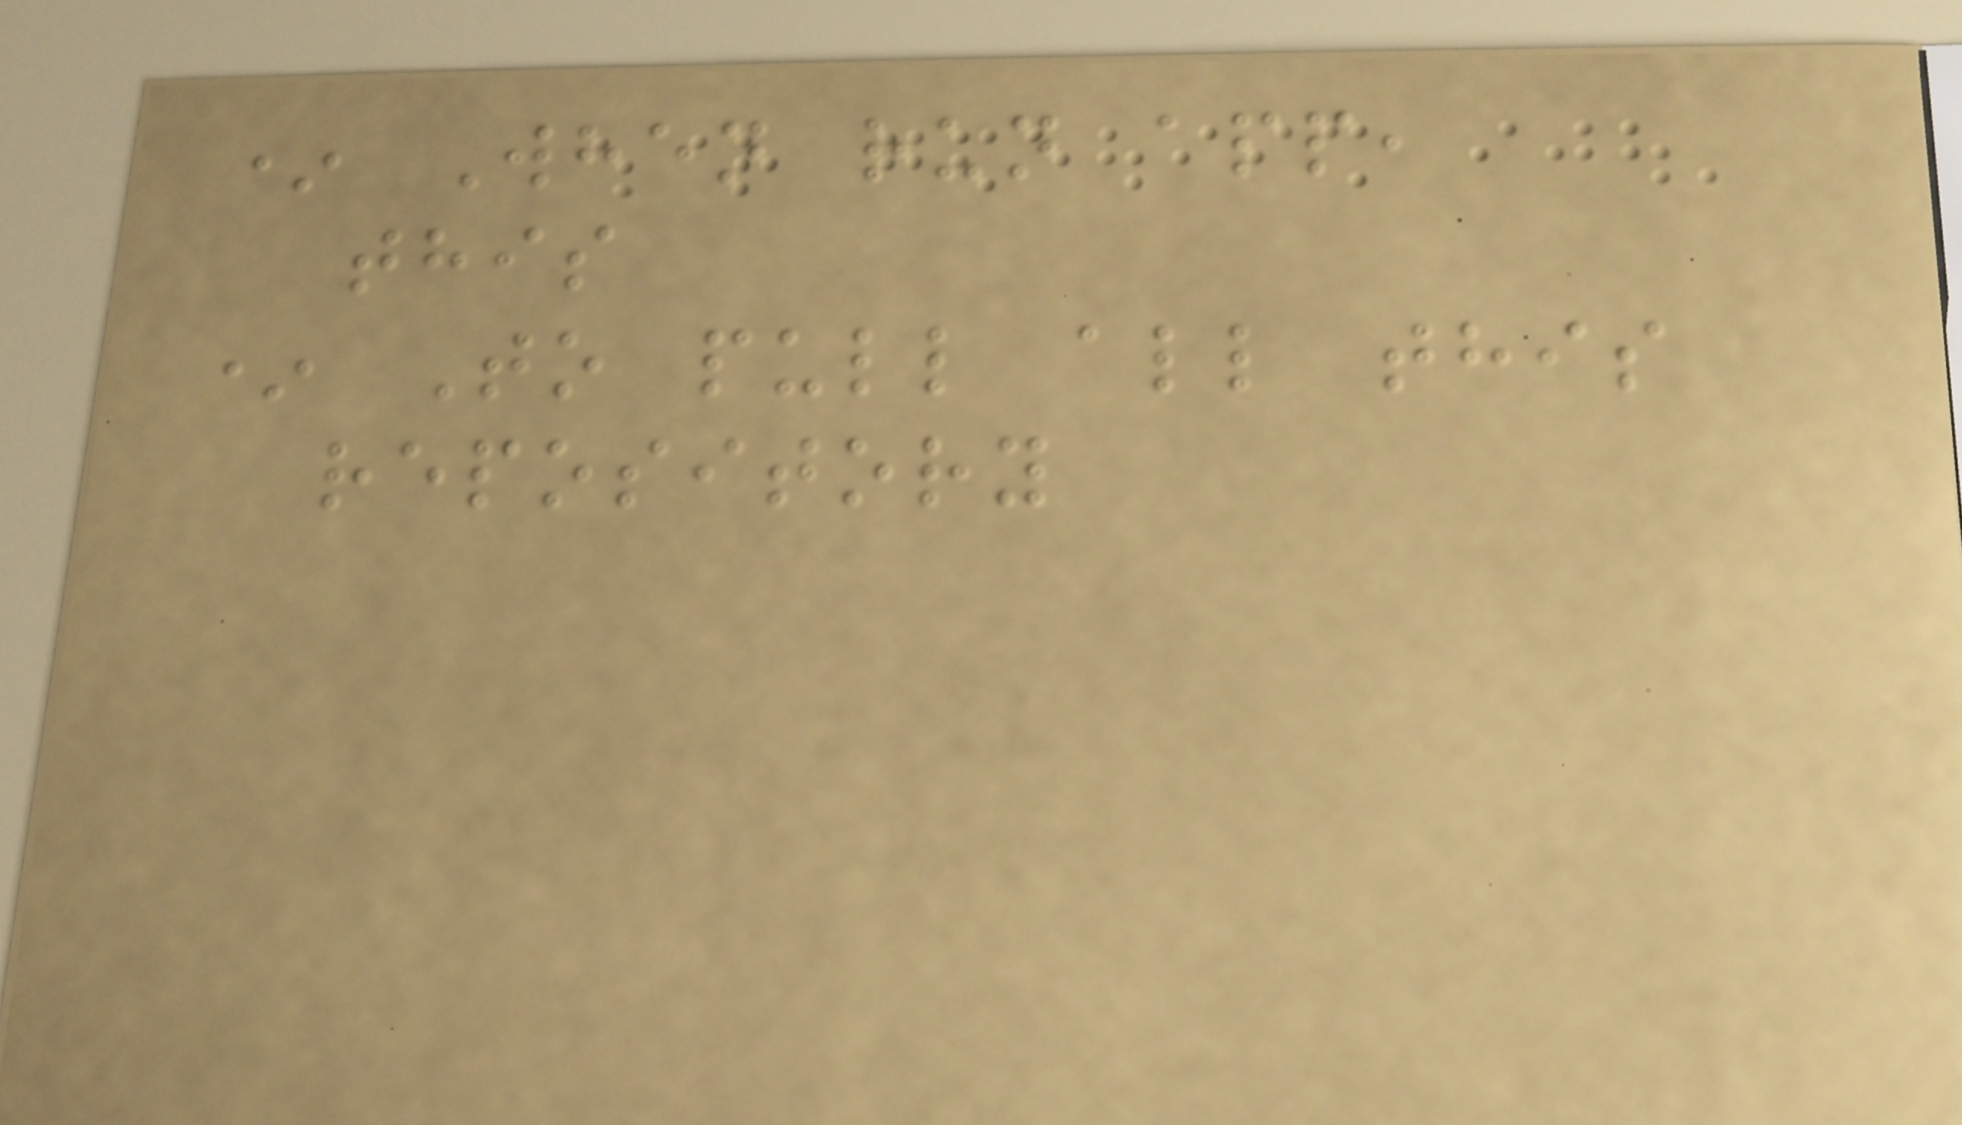* When run app,
this
* To pull all this
repository
